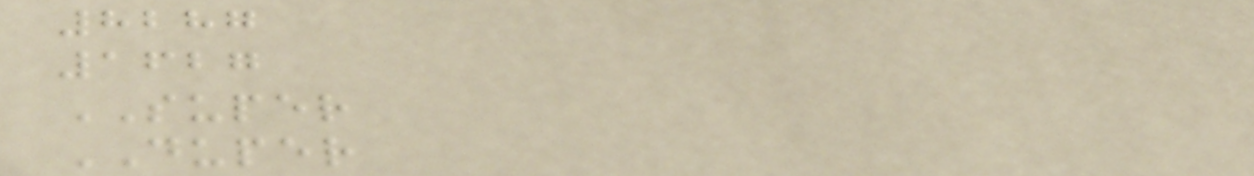8287
1627
SUPER
DUPER
